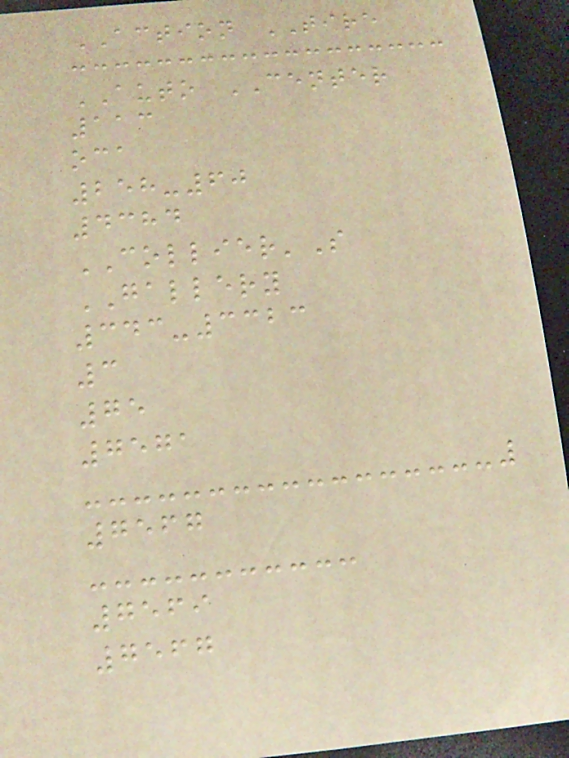ACTION TIRE
AUTO CENTER
113
oca
258-60
4384
COLLIER'S
GALLERY
343-3323
3
75
7571
7567
7569
7567
